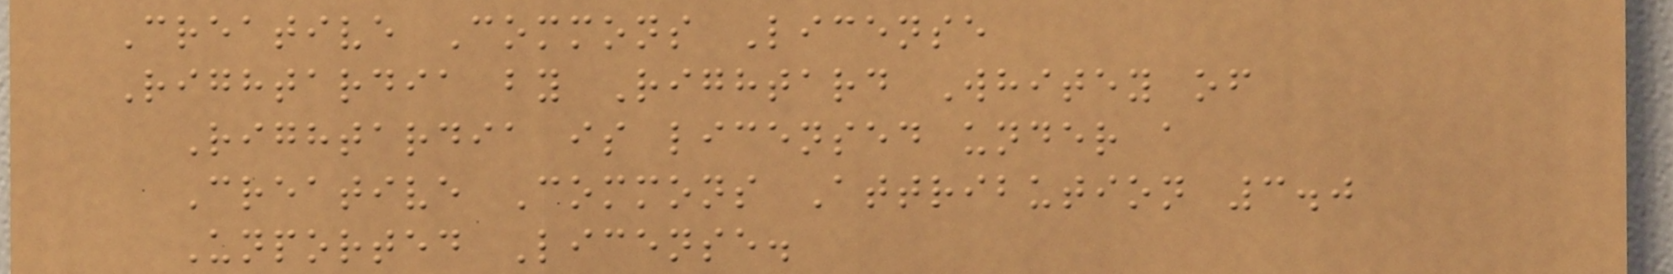Creative Commons License
Rightardia by Rightard Whitey of
Rightardia is licensed under a
Creative Commons Attribution 3.0
Unported License.
